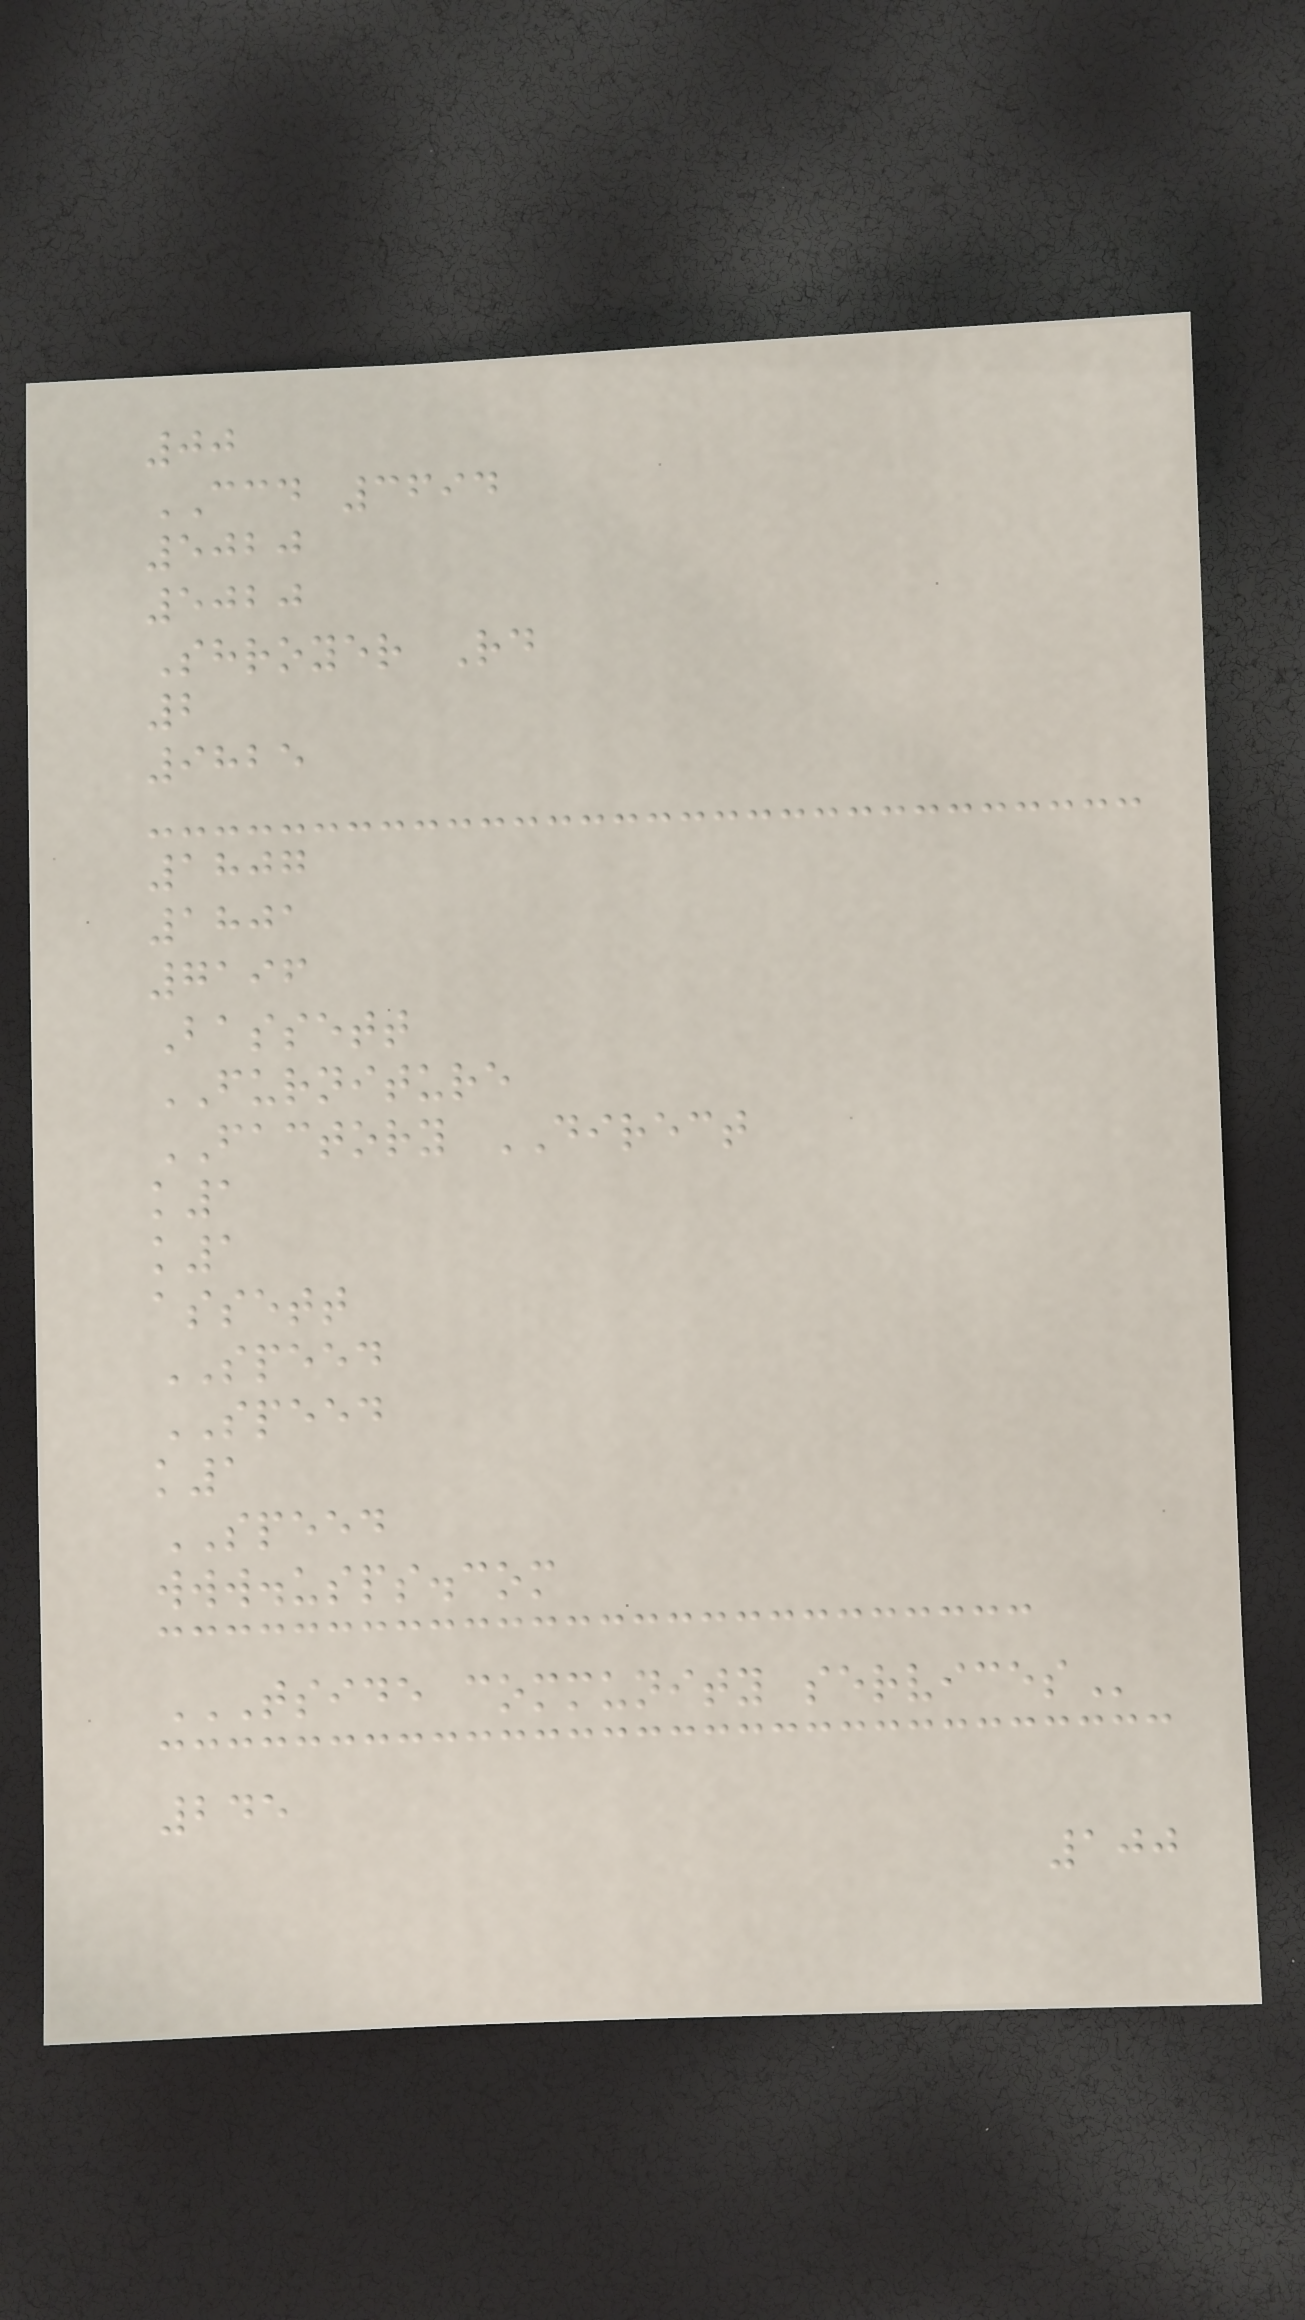00
CCD 3694
5020
5020
Shroyer Rd
2
9825
1807
1801
7196
Bassett
FURNITURE
FACTORY DIRECT
k1
k1
assett
SPEED
SPEED
k1
SPEED
www.usps.com
TSIDE COMMUNITY SERVICES
245
100
